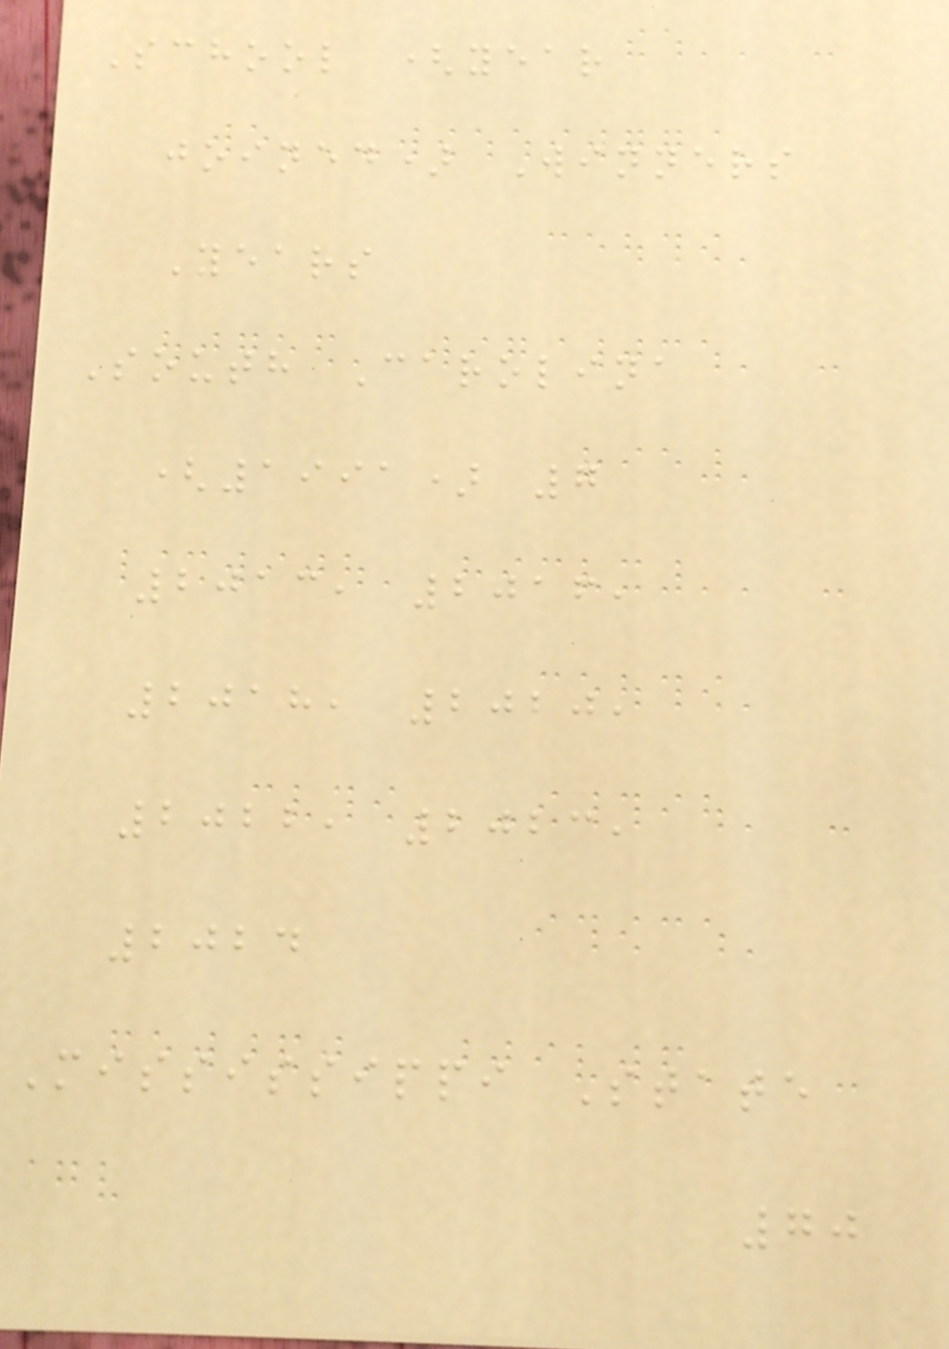School (year
joined) Winners
Years
South Carolina
(1991) 7
2013, 2016,
2018, 2020,
2022, 2023,
2024
Mississippi State
70
